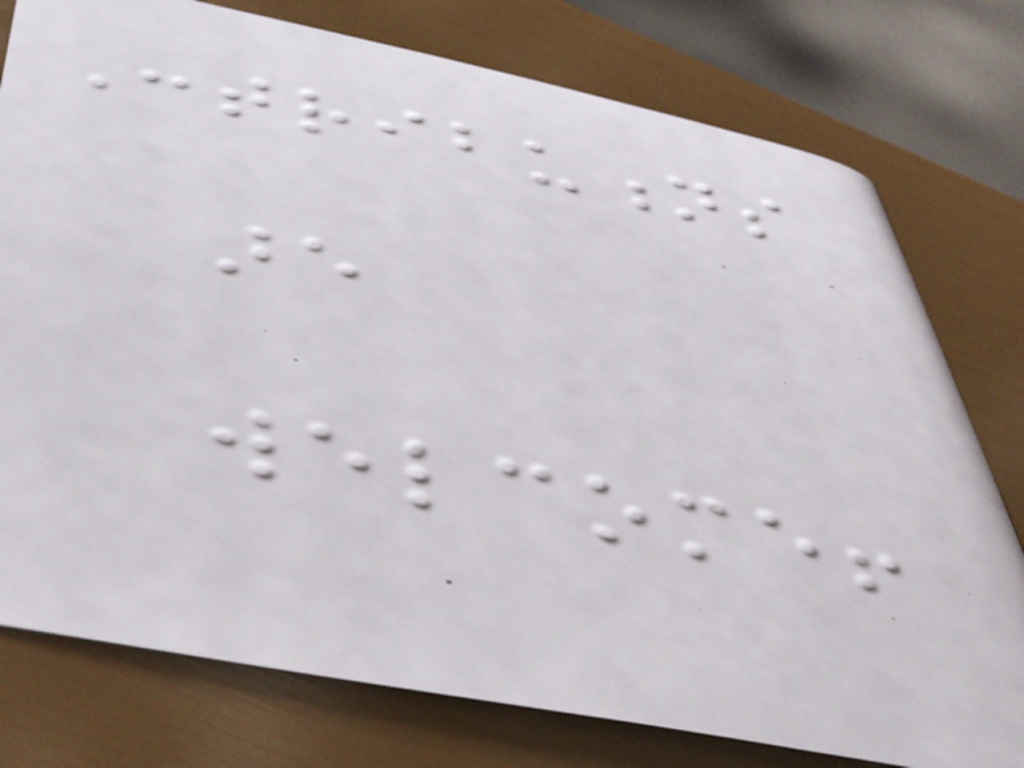Contributions
are
welcome!
